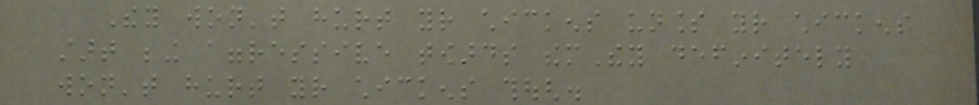They won't hurt your chickens unless your chickens
start being aggressive towards themThey definitely
won't hurt your chickens though.
